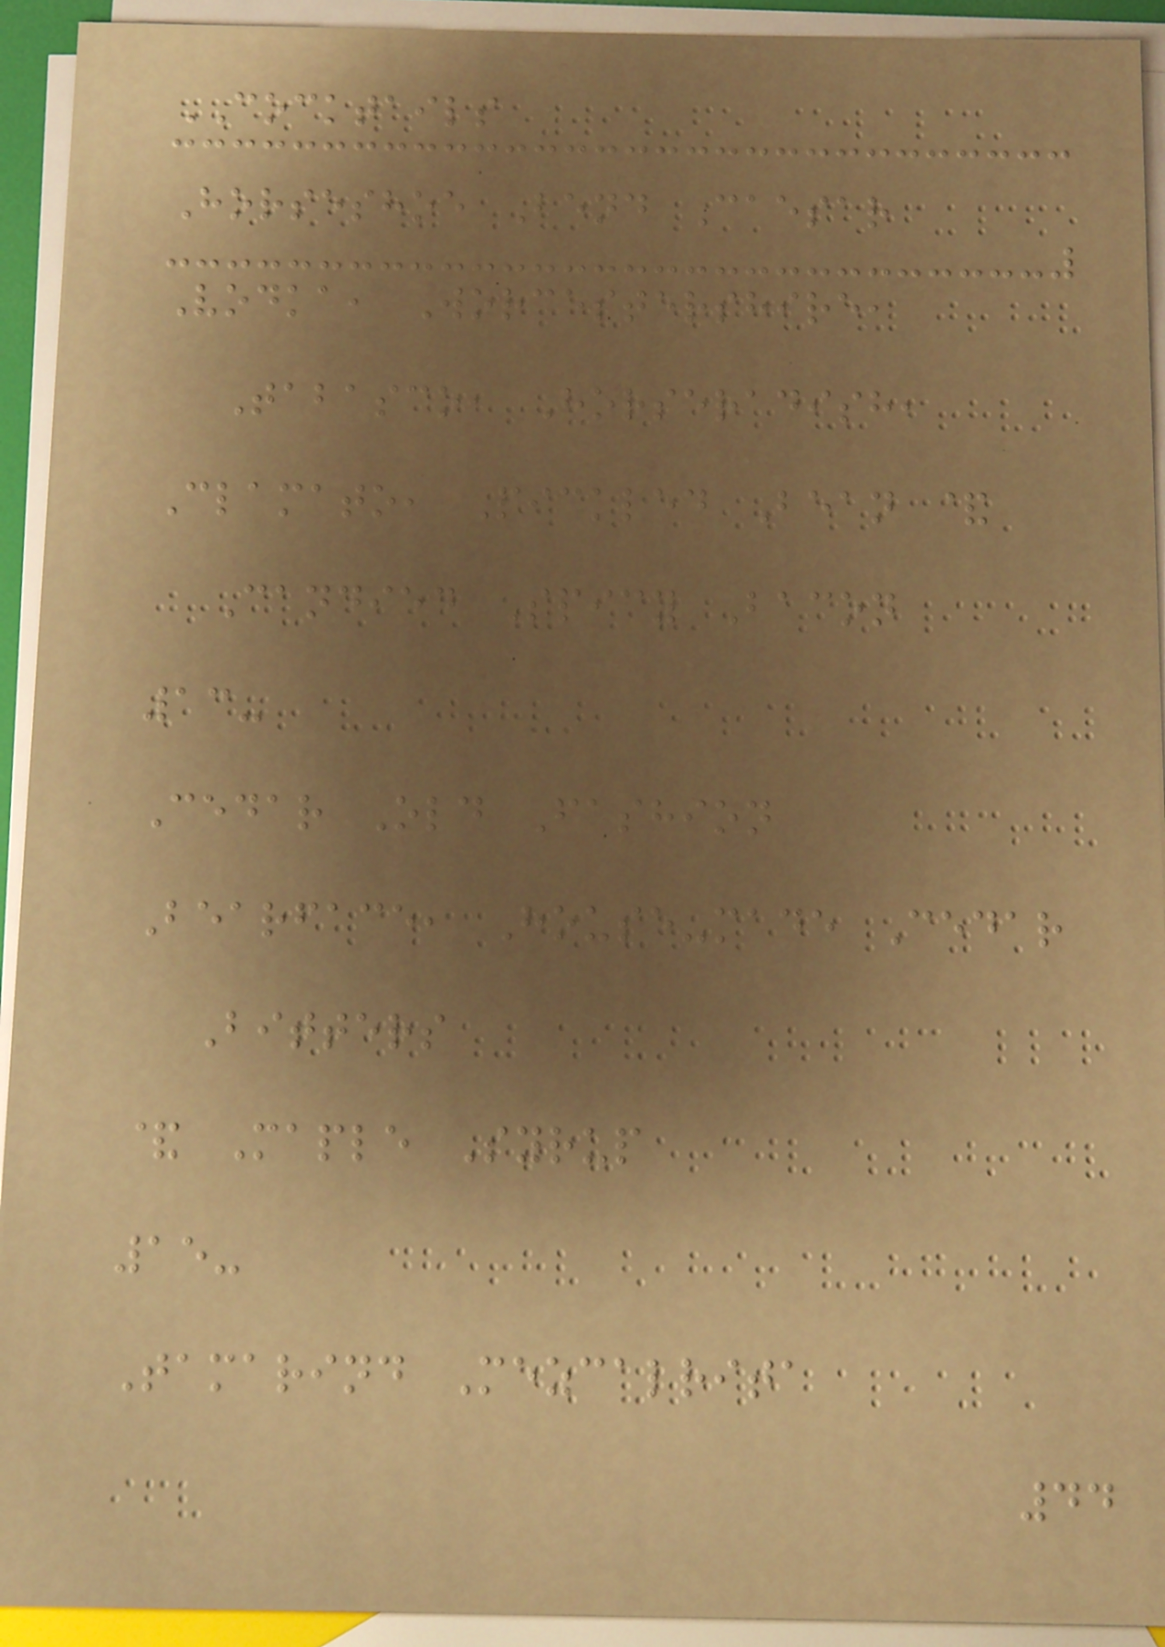COCKTAILS
Horseshoe Bend Caesar
Vodka, Worcestershire,
Tabasco, Horseradish,
Clamato, Pickled Bean &
Candied Spicy Bacon
13-
Cedar Old Fashion
Bearface, House-made Cedar
Bitters
& Maple Syrup
15-
Tamarind Mezcalrita
44
